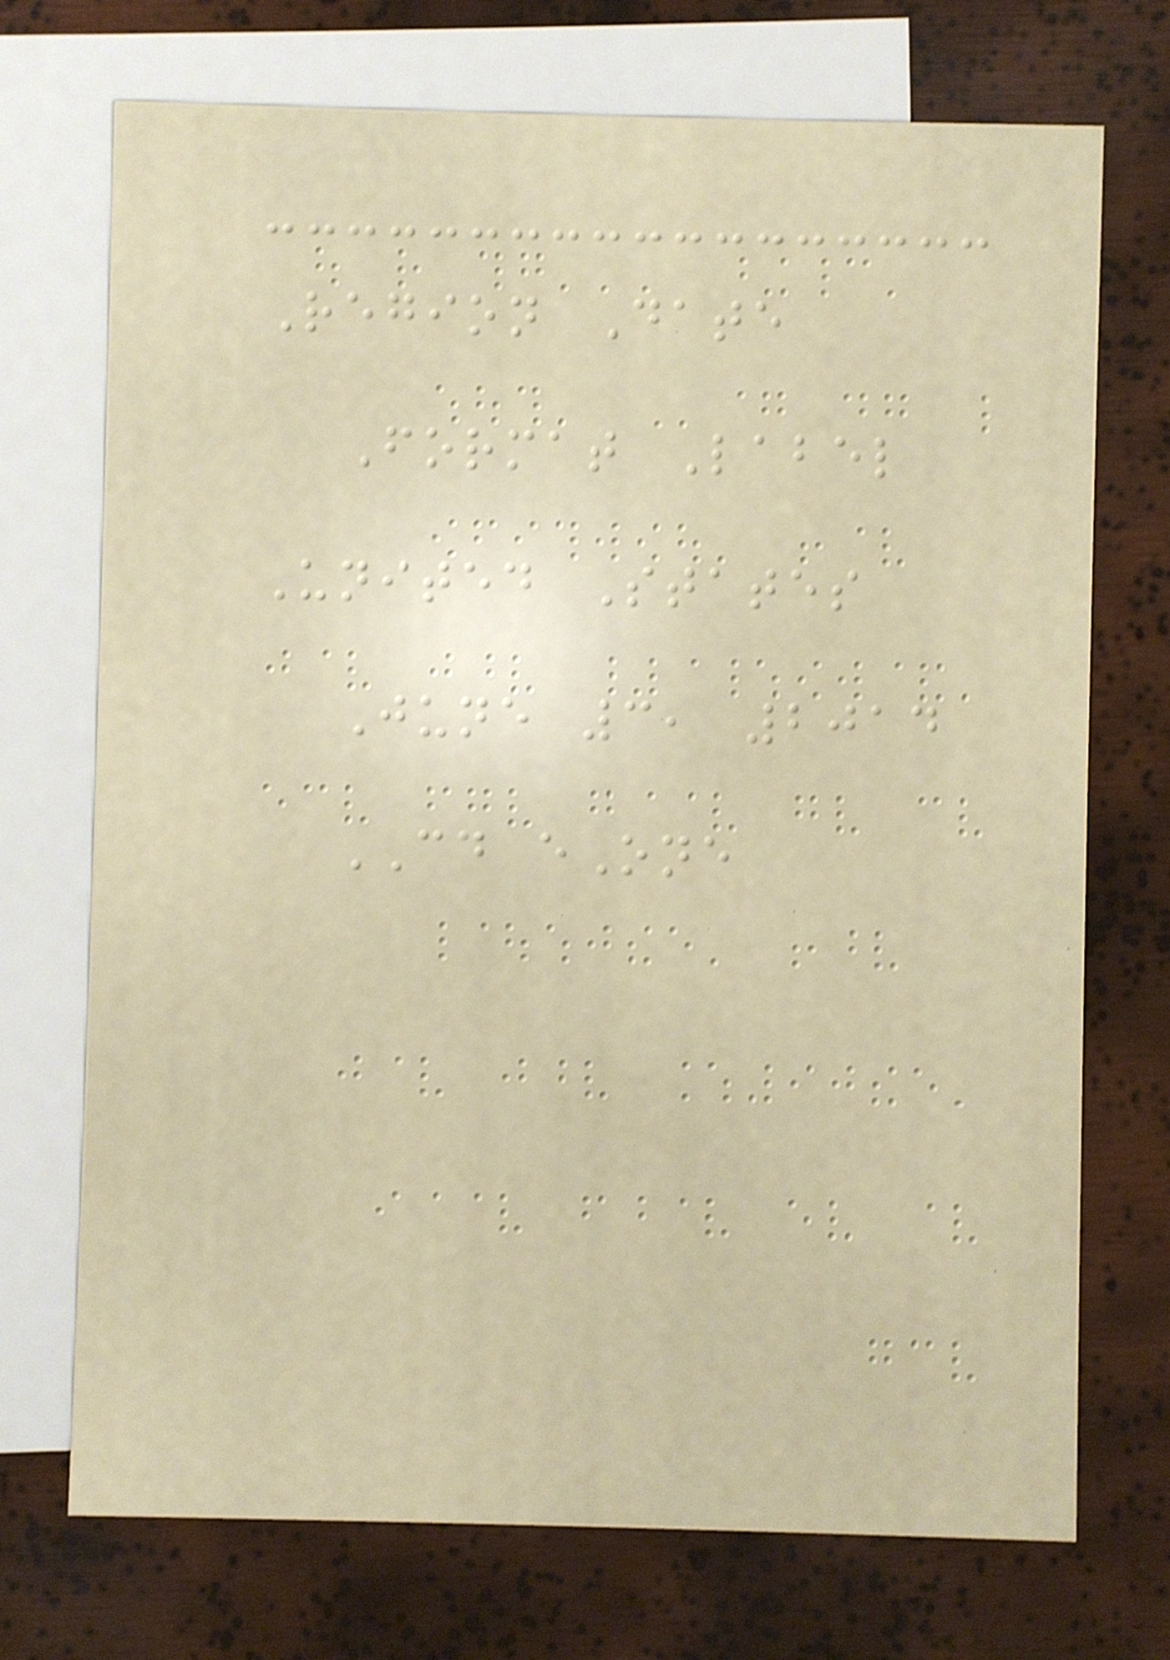Region Date
Format Label
United States
June 3, 2014
CD eOne
